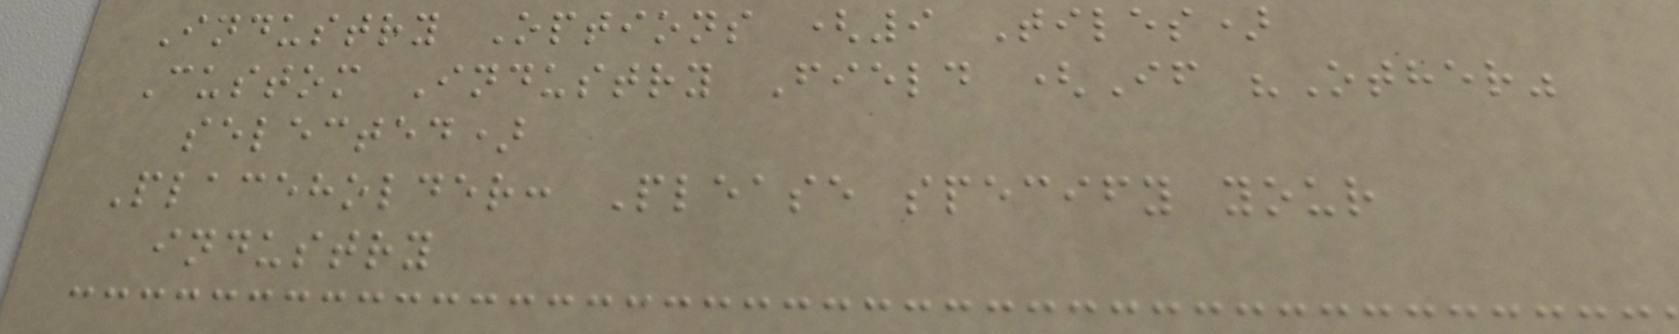Industry Options (9 Tiles)
Custom Industry Field (If "Other"
selected)
Placeholder: Please specify your
industry
